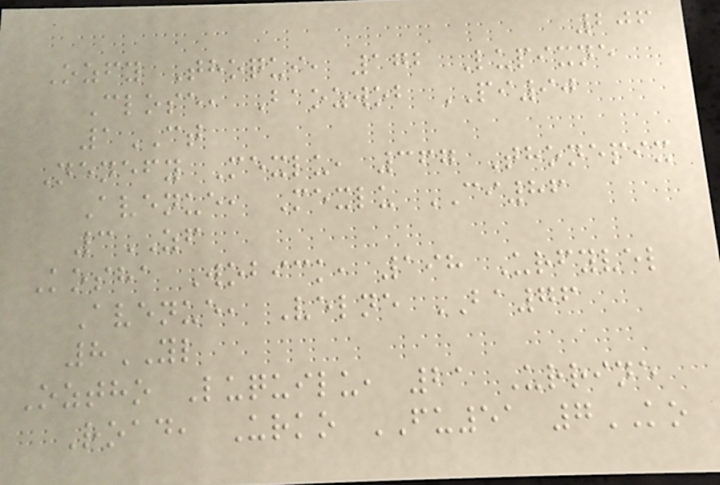206
Ozfy Thoqui, 172 Lupixne
Close, Baozwob PI90
1CT
Nenefy Mexlu, 367 Thonepix
Avenue, Mexlu CI86
3ZF
Kosha Wobick, 198 Urfyvel
Avenue, Velne BA76
8YL
Oztho Luquilu, 21 Urrine
Road, Urko FU51 7KO
